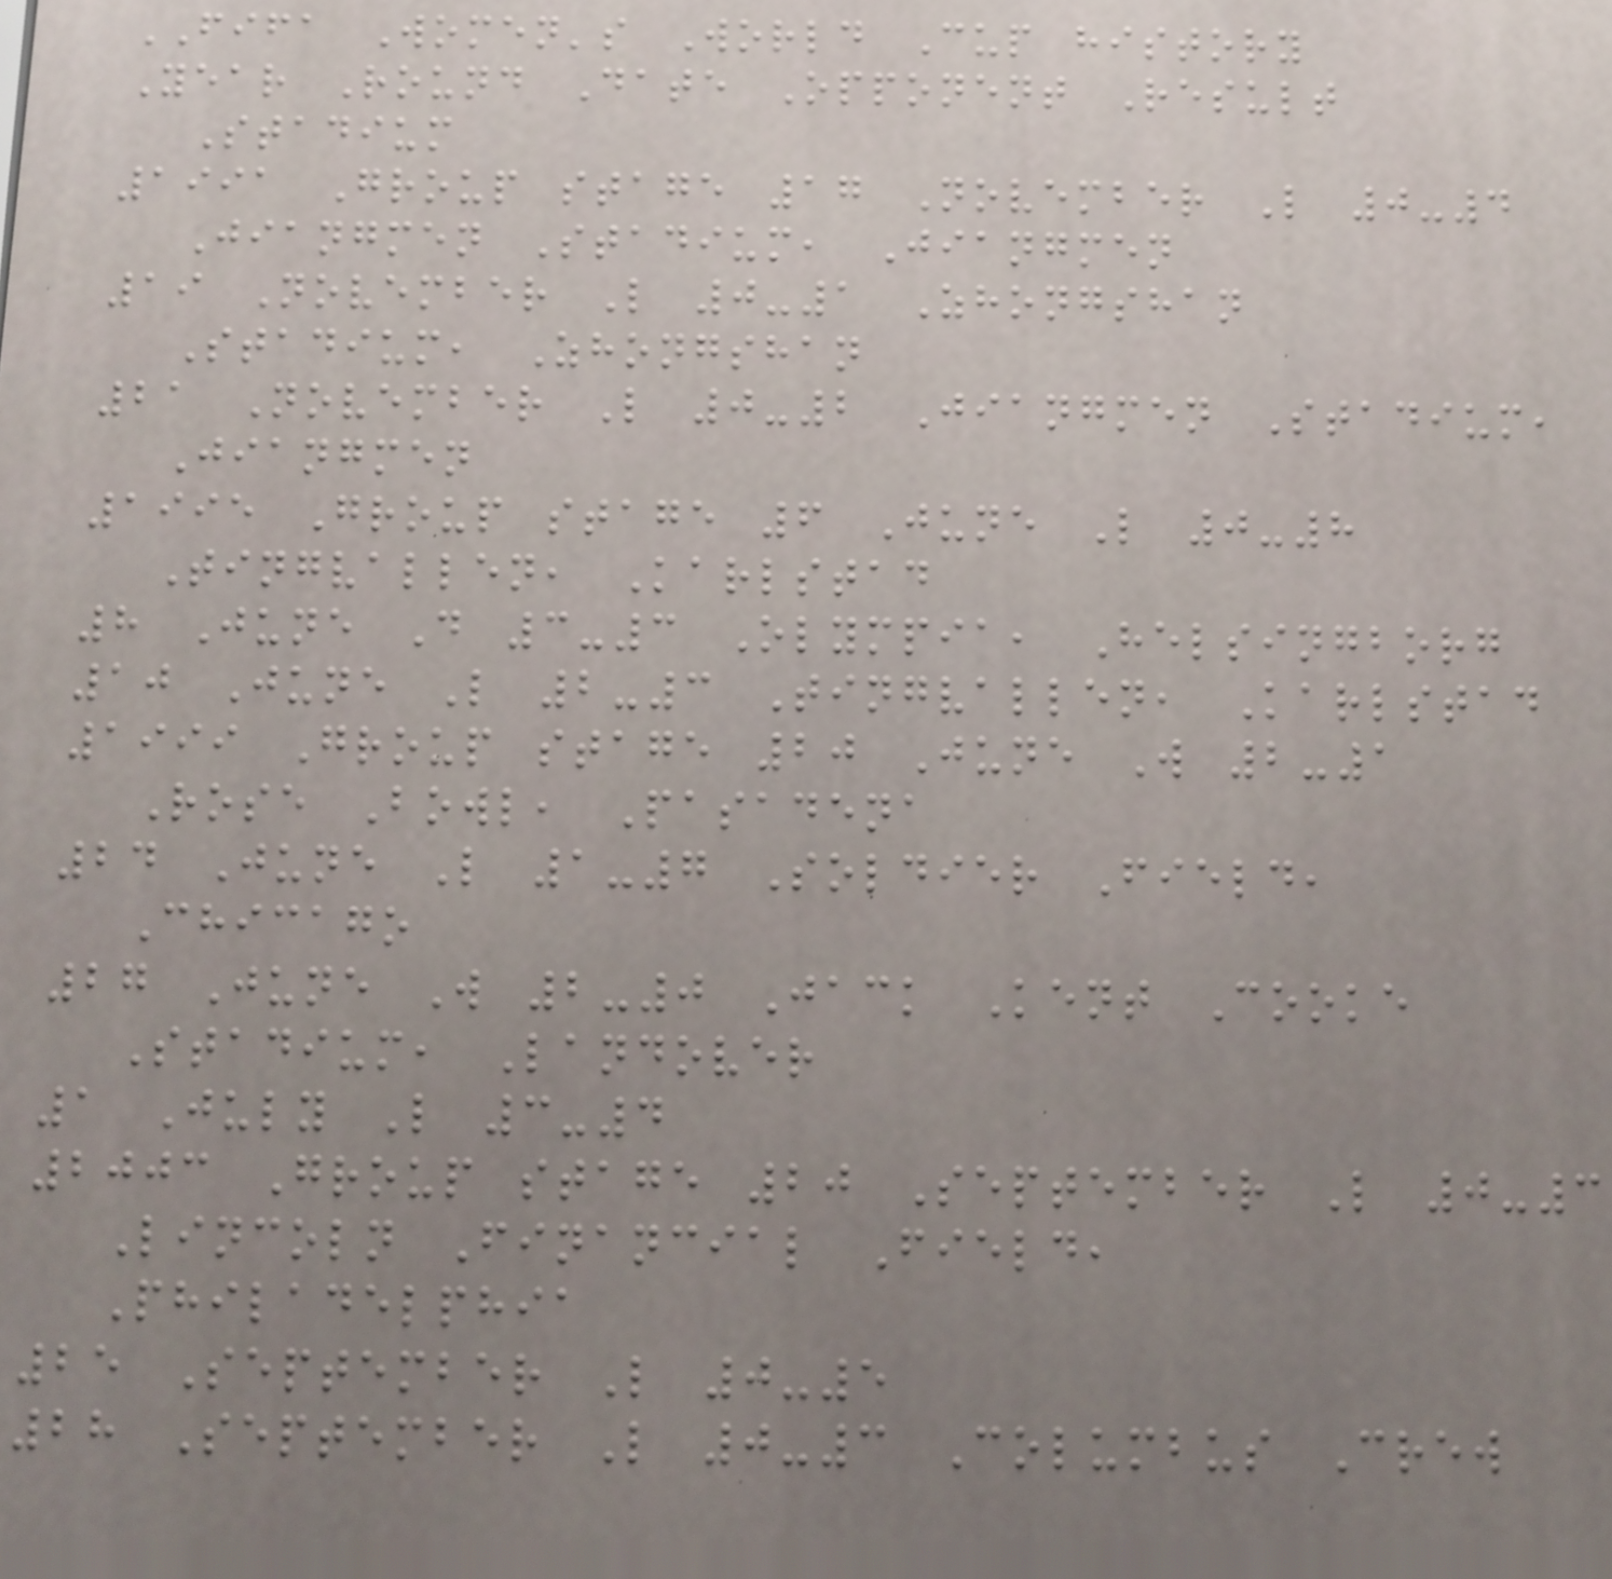FIFA Women's World Cup history
Year Round Date Opponent Result
Stadium
1991 Group stage 17 November L 0-4
Jiangmen Stadium, Jiangmen
19 November L 0-1 Zhongshan
Stadium, Zhongshan
21 November L 0-2 Jiangmen Stadium,
Jiangmen
1995 Group stage 6 June L 0-8
Tingvallen, Karlstad
8 June D 3-3 Olympia, Helsingborg
10 June L 2-3 Tingvallen, Karlstad
1999 Group stage 20 June W 2-1
Rose Bowl, Pasadena
24 June L 1-7 Soldier Field,
Chicago
27 June W 2-0 Jack Kent Cooke
Stadium, Landover
1 July L 3-4
2003 Group stage 20 September L 0-3
Lincoln Financial Field,
Philadelphia
25 September L 0-5
28 September L 0-3 Columbus Crew
